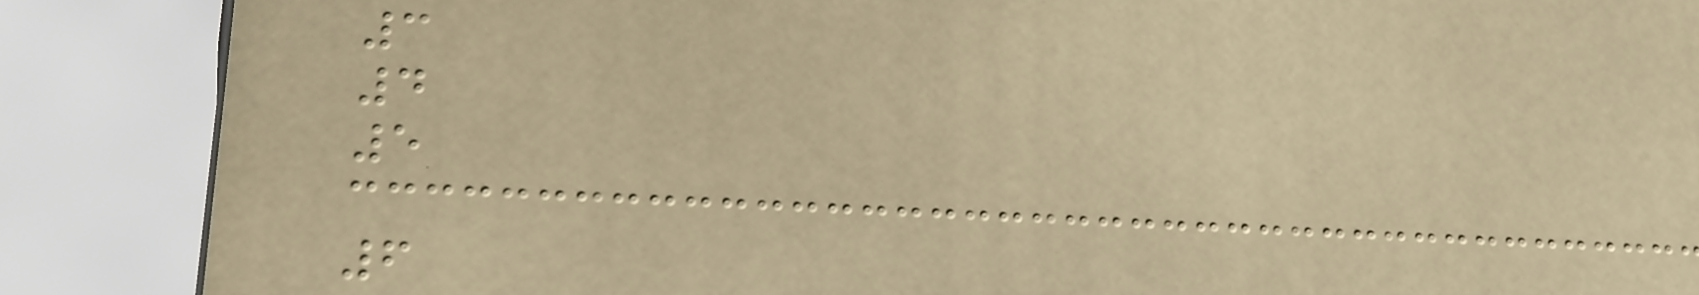3
4
5
6
